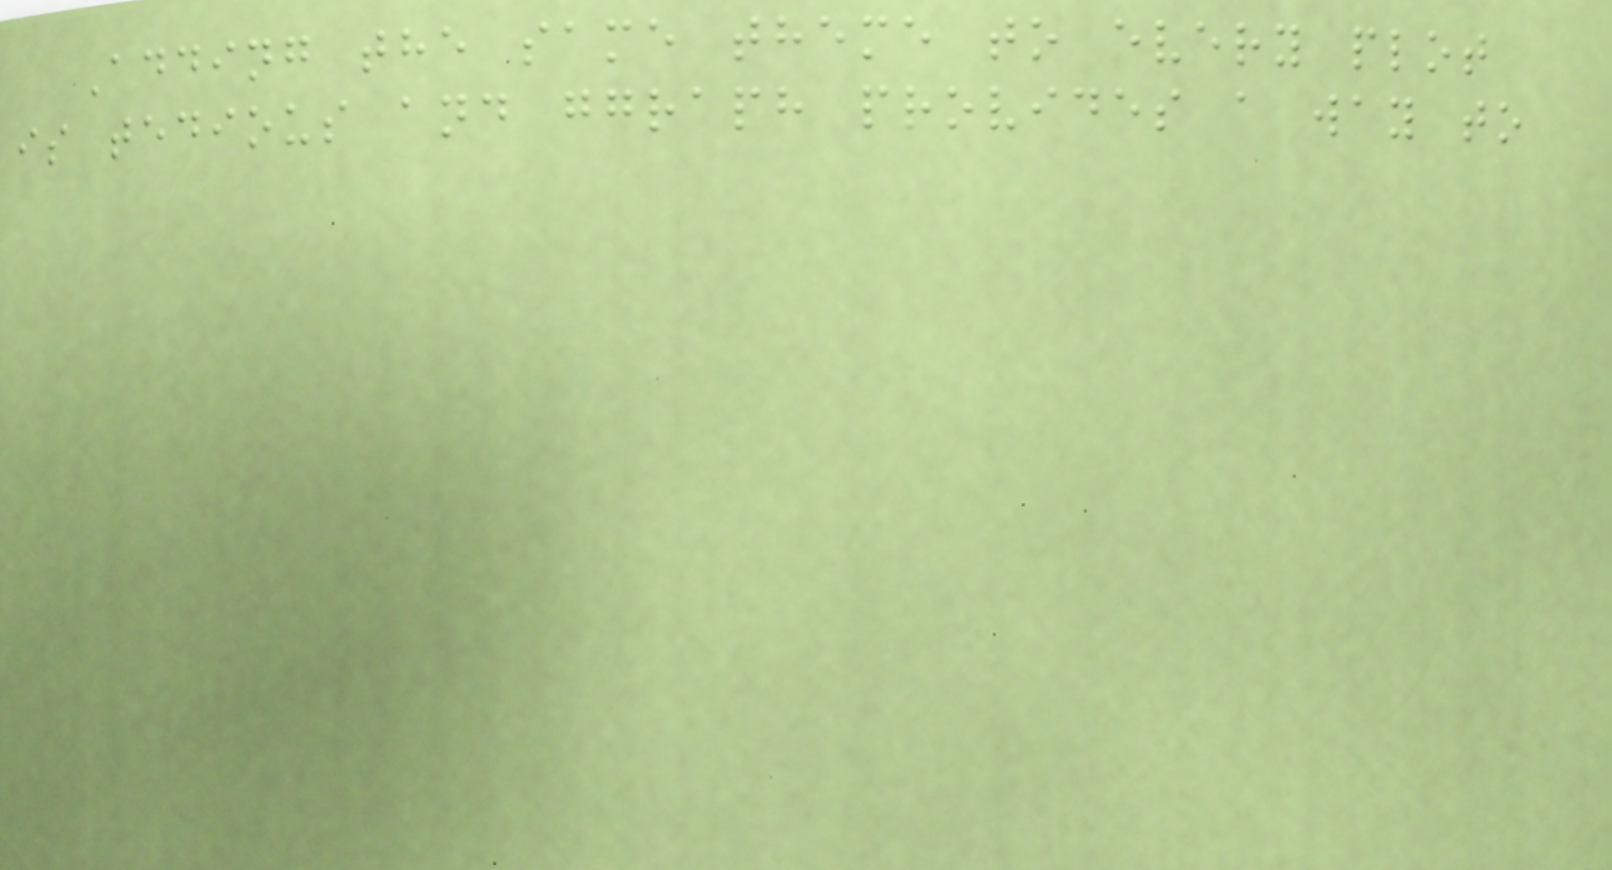Adding the same theme to every plot
is tedious and ggraph provides a way to
